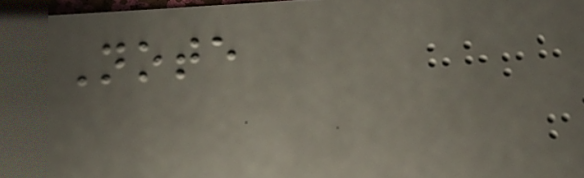Note
